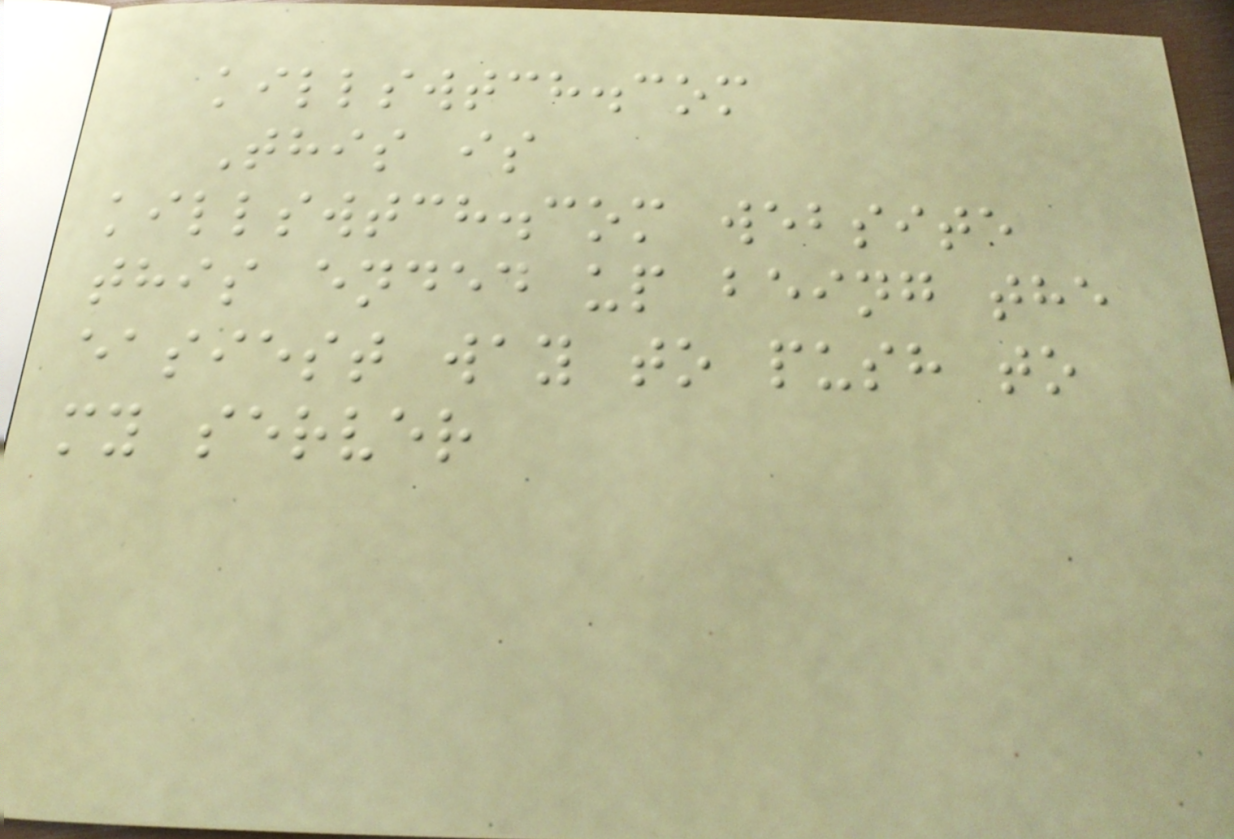killswtch.com
This is
killswtch.com website
this ended up being the
easiest way to push to
my server
